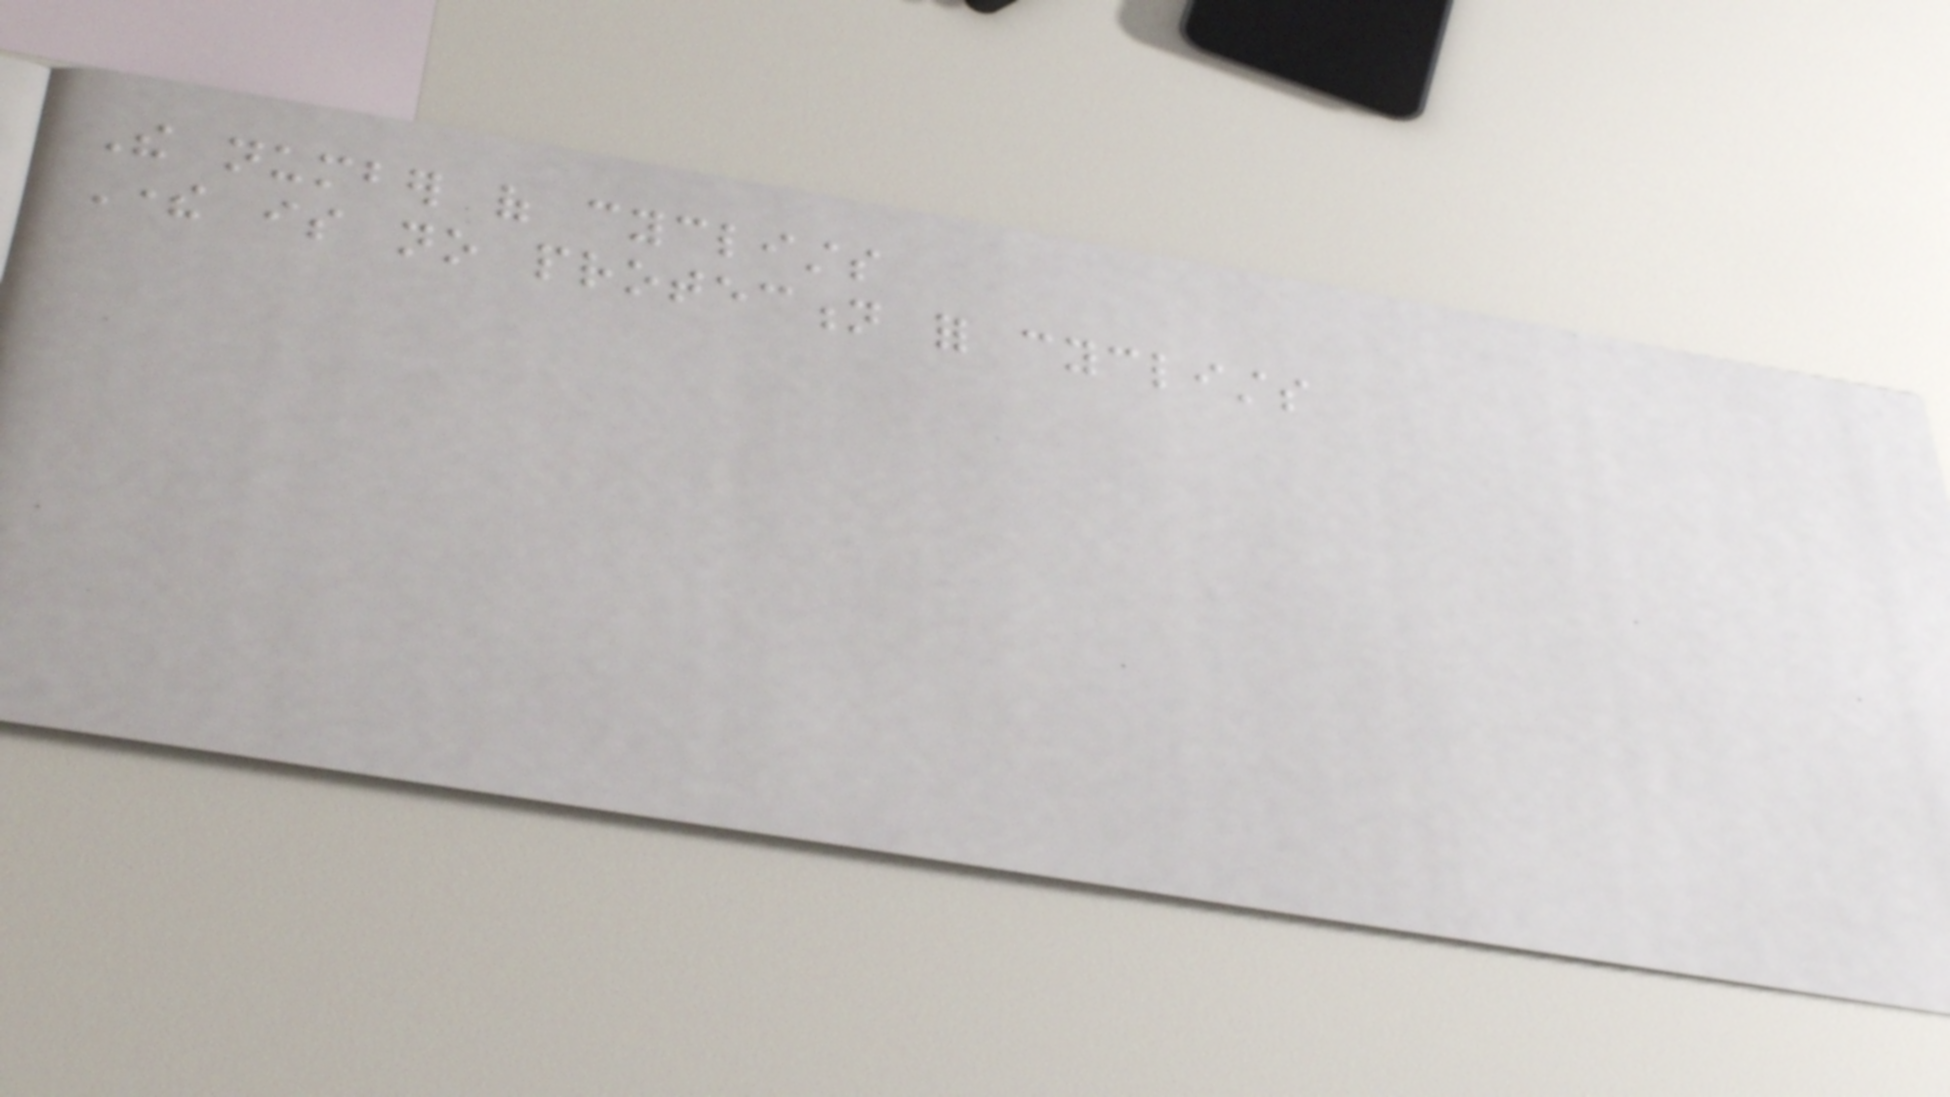The number of cyclists
There is no protection for cyclists
